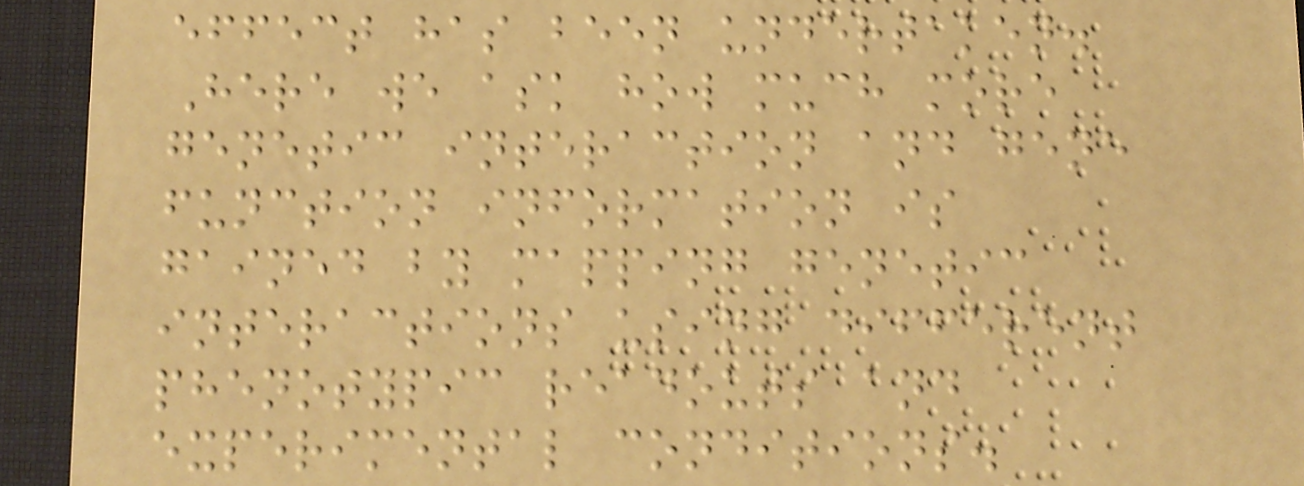effect has been undertaken.
Here we ask how much more
genetic interaction and gene
function information is
gained by mapping genetic
interactions using different
phenotypic readouts and
experimental conditions.
